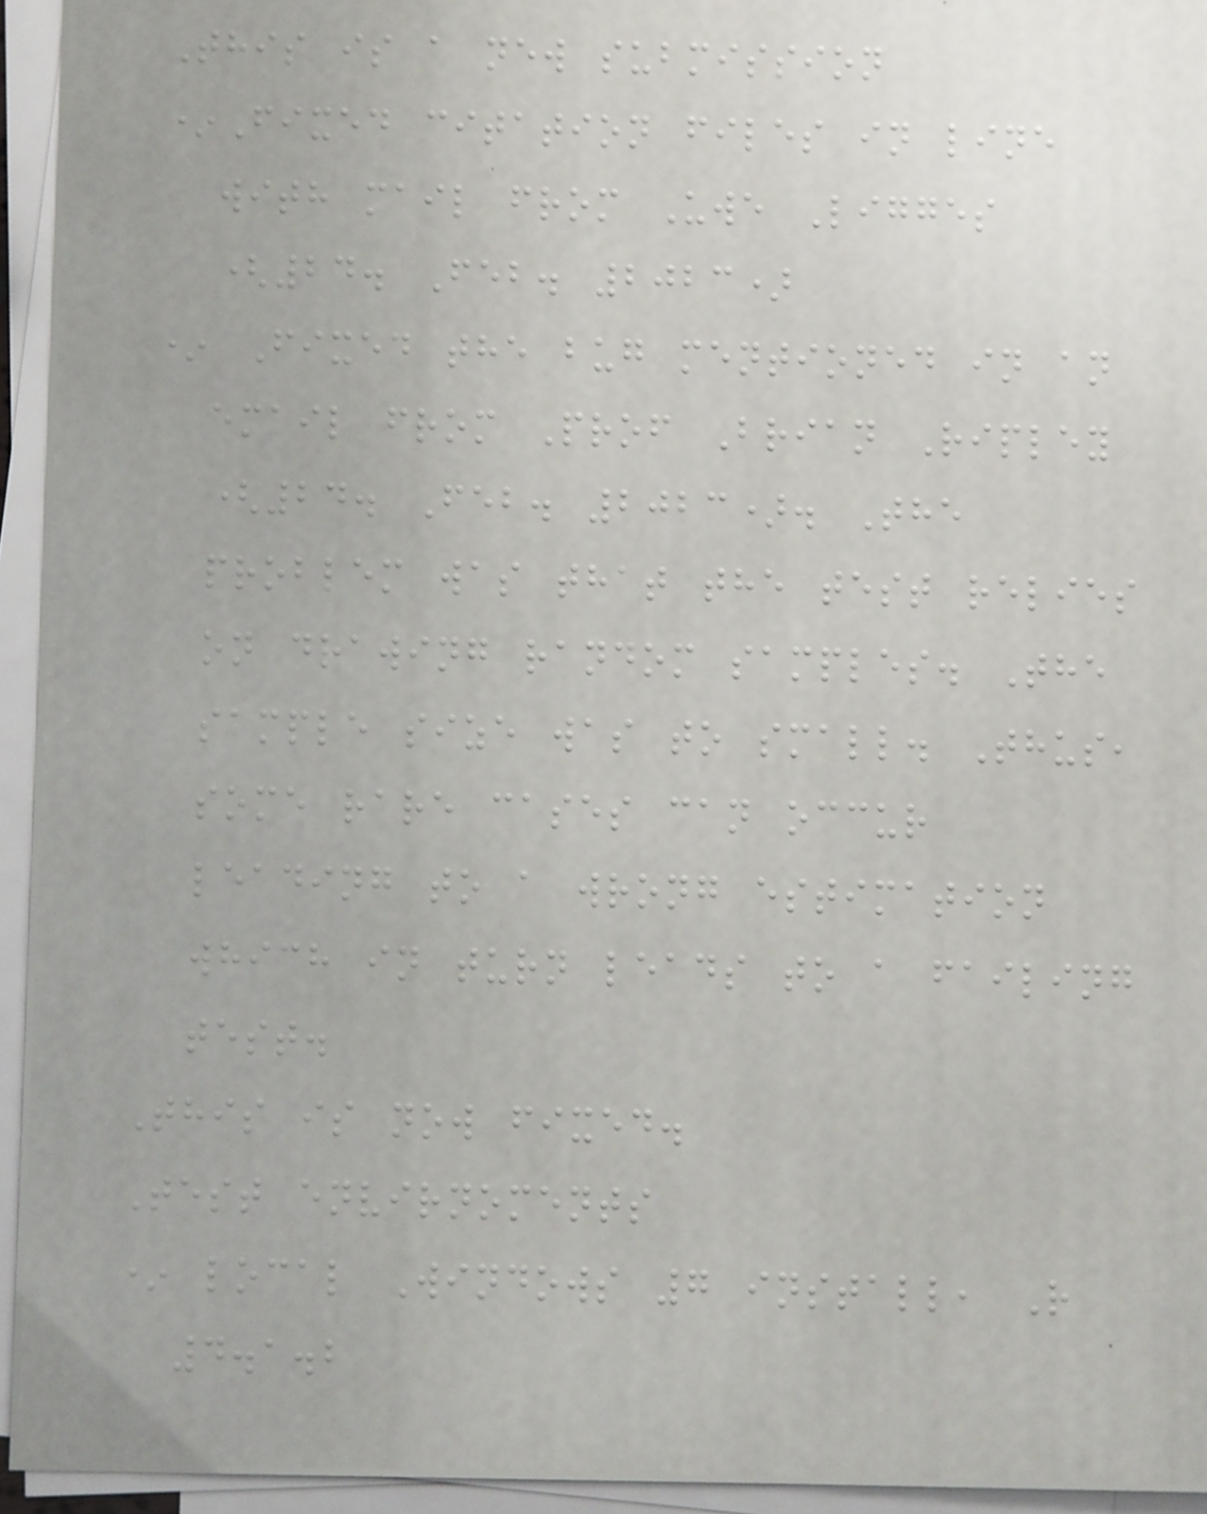This is a new submission
*Fixed citation files in line
with mail from Uwe Ligges
(24. Feb. 2023)
* Fixed the bug mentioned in an
email from Prof Brian Ripley
(24. Feb. 2023). The
problem was that the test relies
on drawing random samples. The
sample size was to small. Thus,
some rare cases can occur
leading to a wrong estimation
which in turn leads to a failing
test.
This is now fixed.
Test envirnoments
* local Windows 7 install, R
4.1.2
